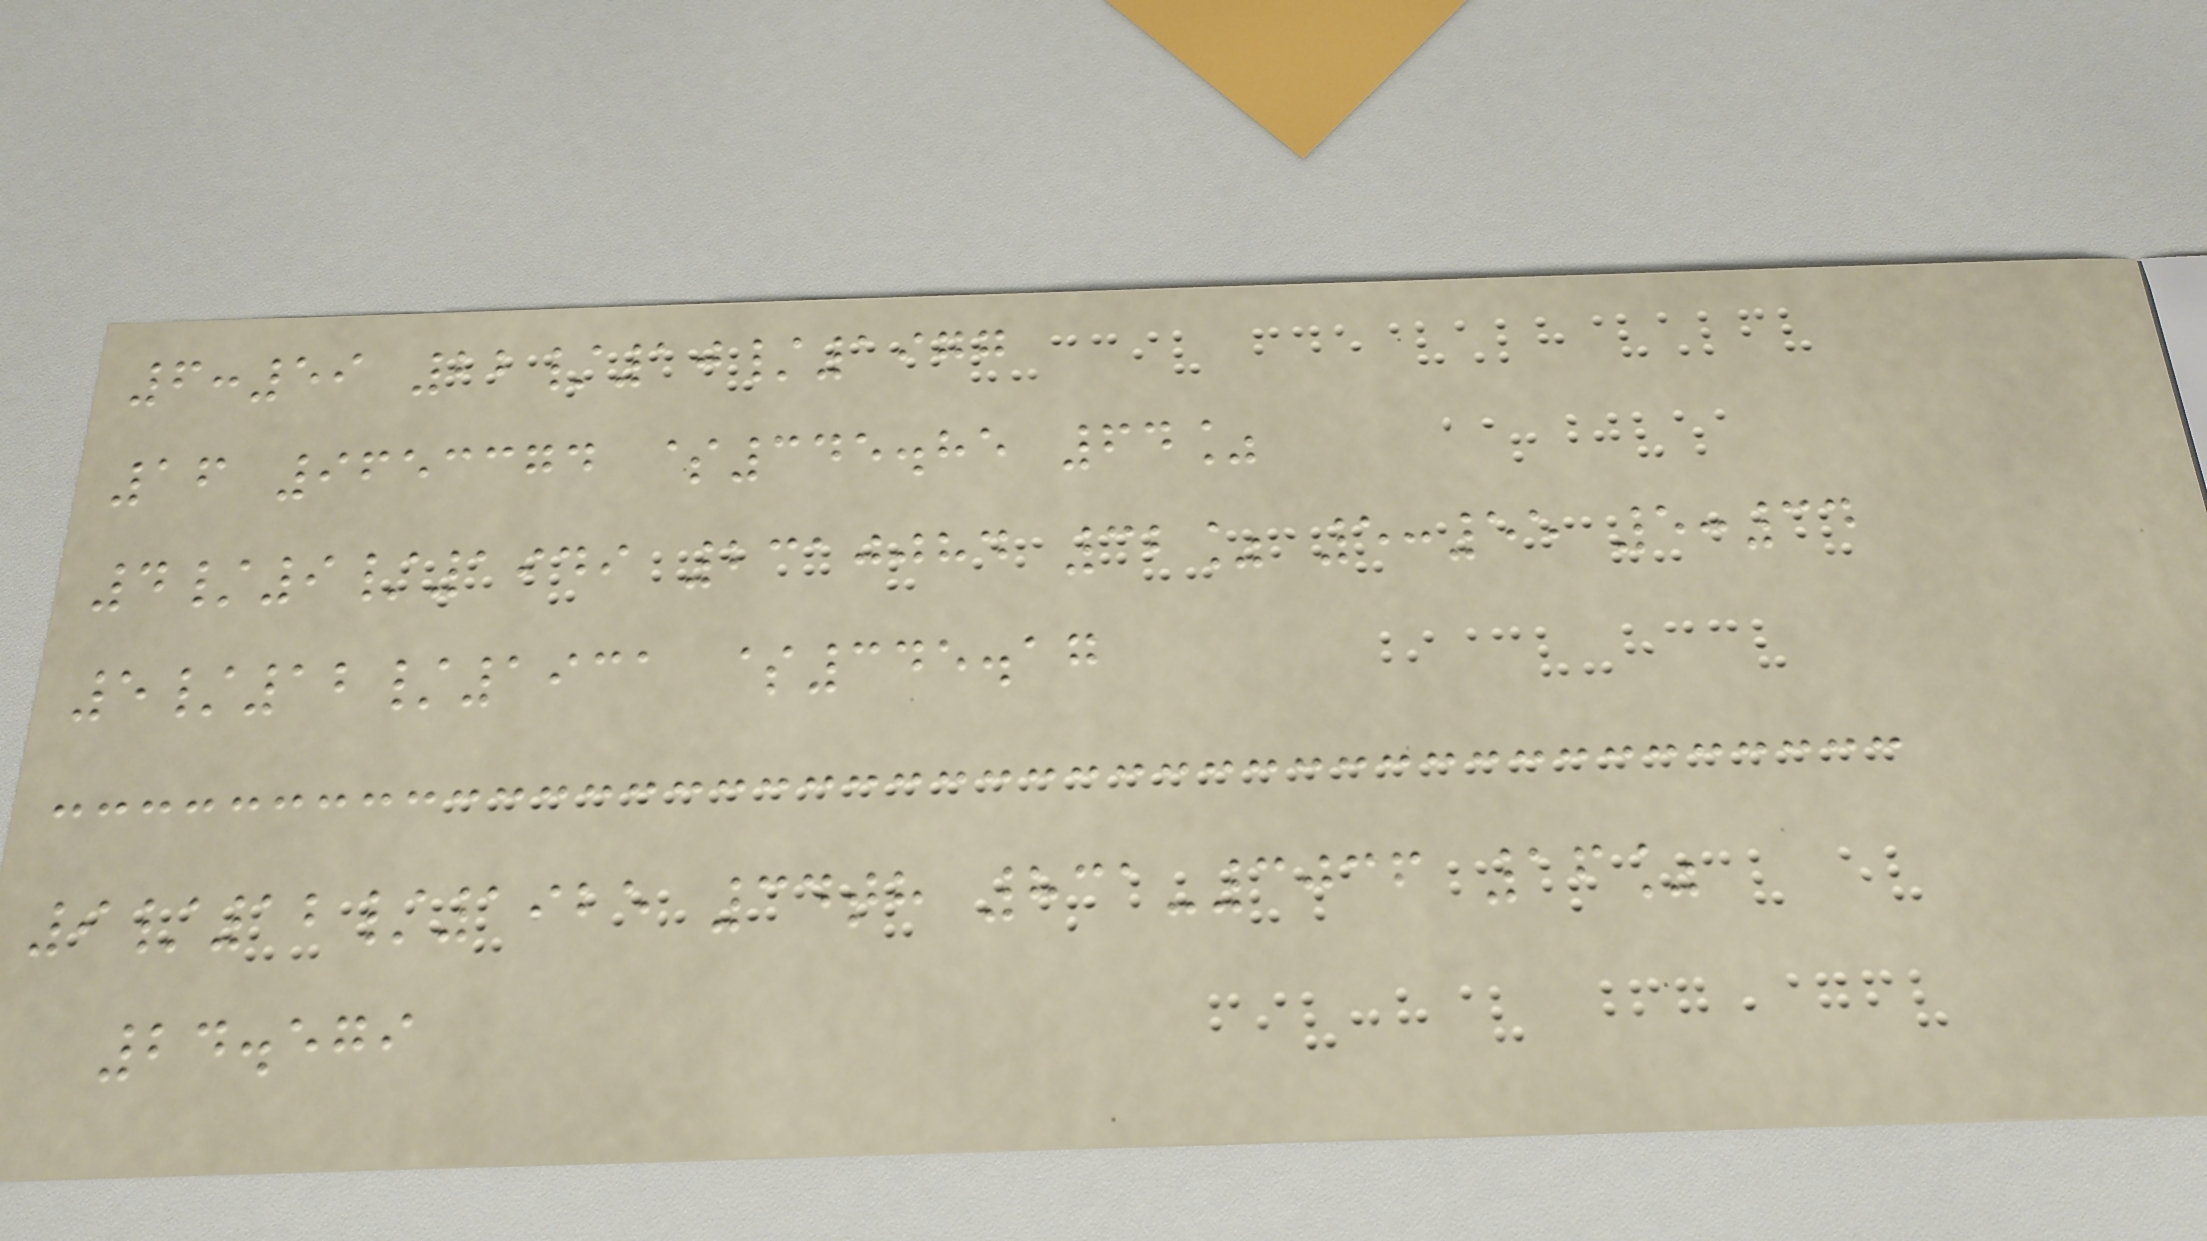6:59 22/10/1977
16 9653374 $345.85 64%
4/9/1949 2310084 32% 5:55 5:34
5/12/1931 $345.17
9/12/1925 34th 831-3036 16%
24.579
